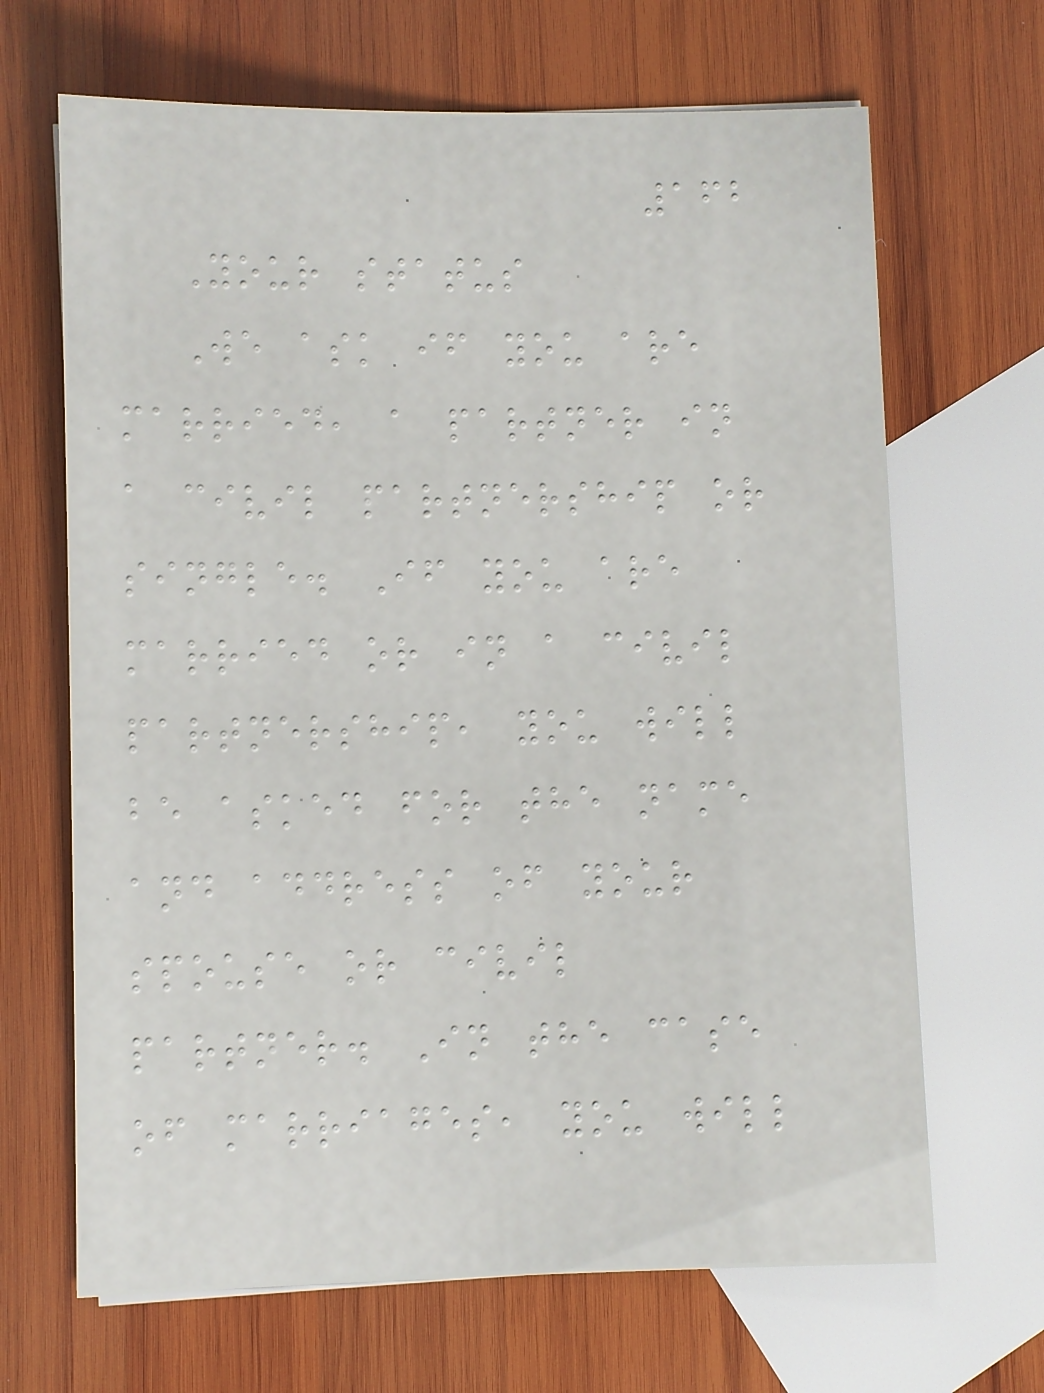162
Your status
We ask if you are
married, a partner in
a civil partnership or
single. If you are
married or in a civil
partnership, you will
be asked for the name
and address of your
spouse or civil
partner. In the case
of marriages, you will
